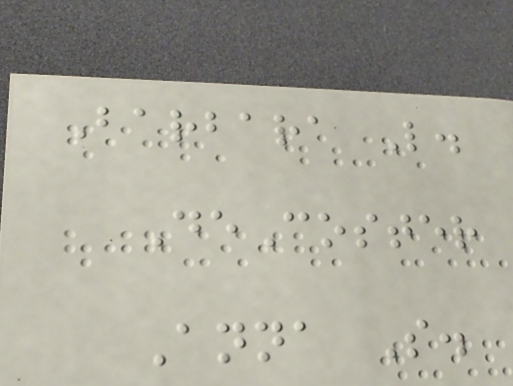Barbara L.
DeCoster
Anna S.
